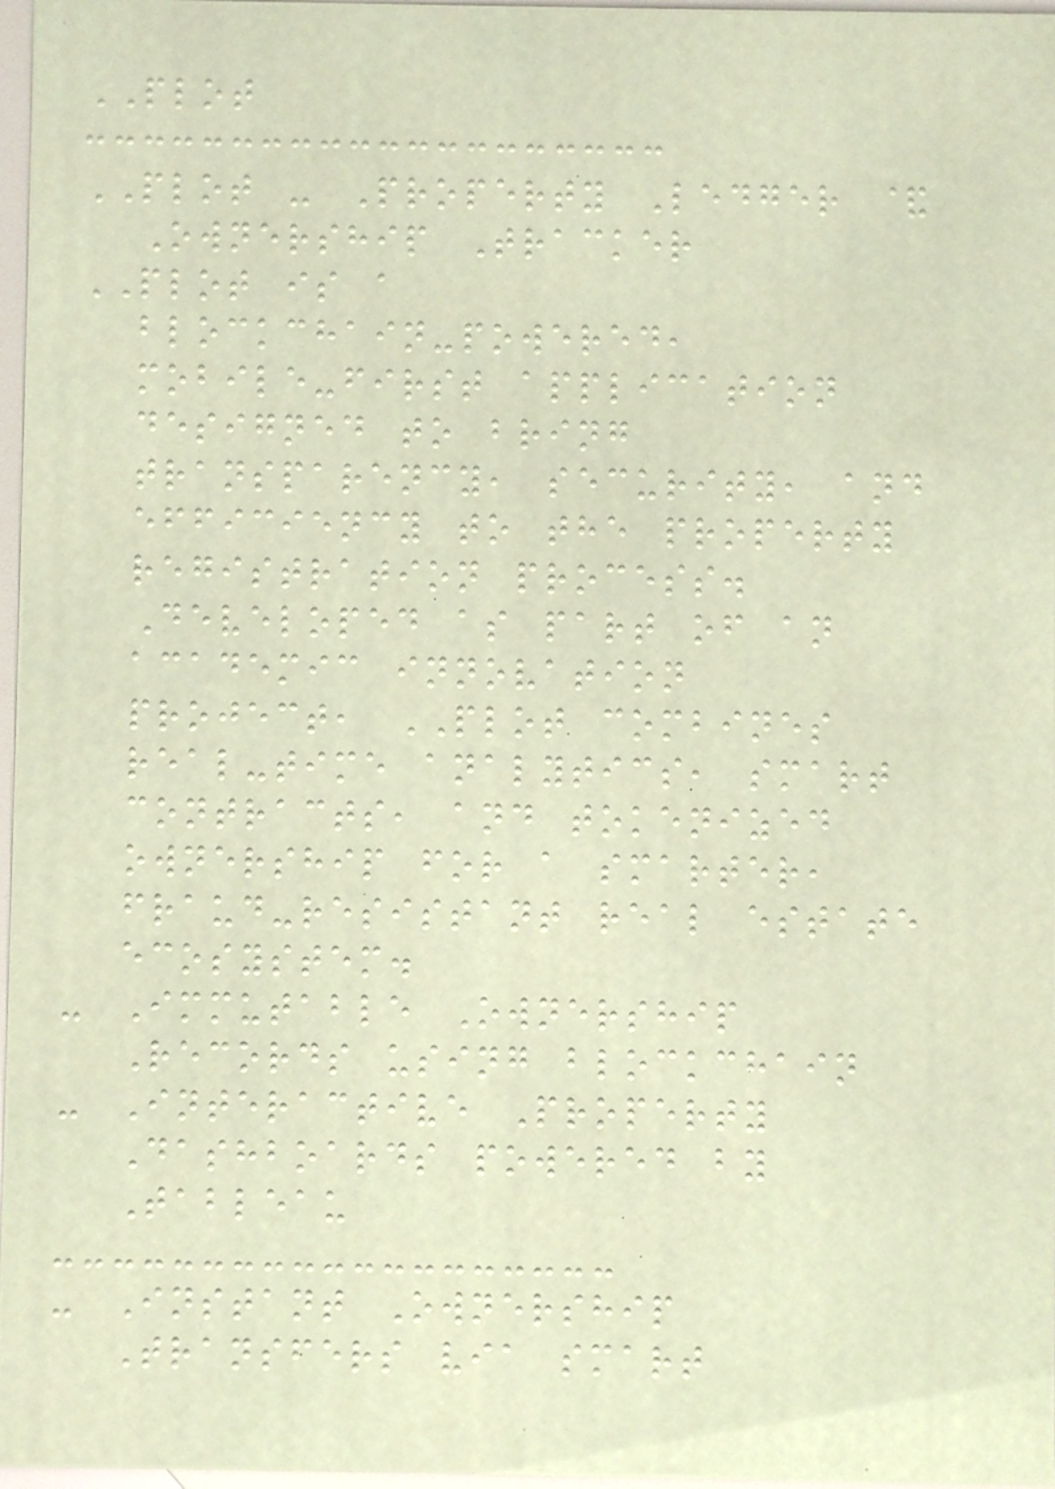PLOT
PLOT - Property Ledger &
Ownership Tracker
PLOT is a
blockchain-powered,
mobile-first application
designed to bring
transparency, security, and
efficiency to the property
registration process.
Developed as part of an
academic innovation
project, PLOT combines
real-time analytics, smart
contracts, and tokenized
ownership for a smarter,
fraud-resistant real estate
ecosystem.
- Immutable Ownership
Records using blockchain
- Interactive Property
Dashboards powered by
Tableau
- Instant Ownership
Transfers via smart
